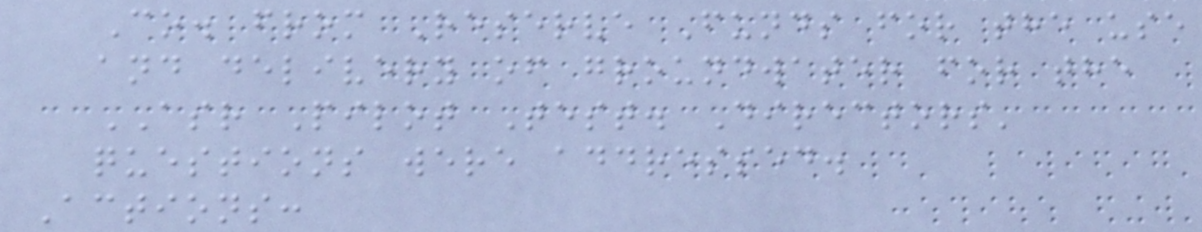Co. from Reserve Funds for the use
and delivery of groundwater for the
ASR Pilot Test. Directors'
questions were addressed.
Actions:
